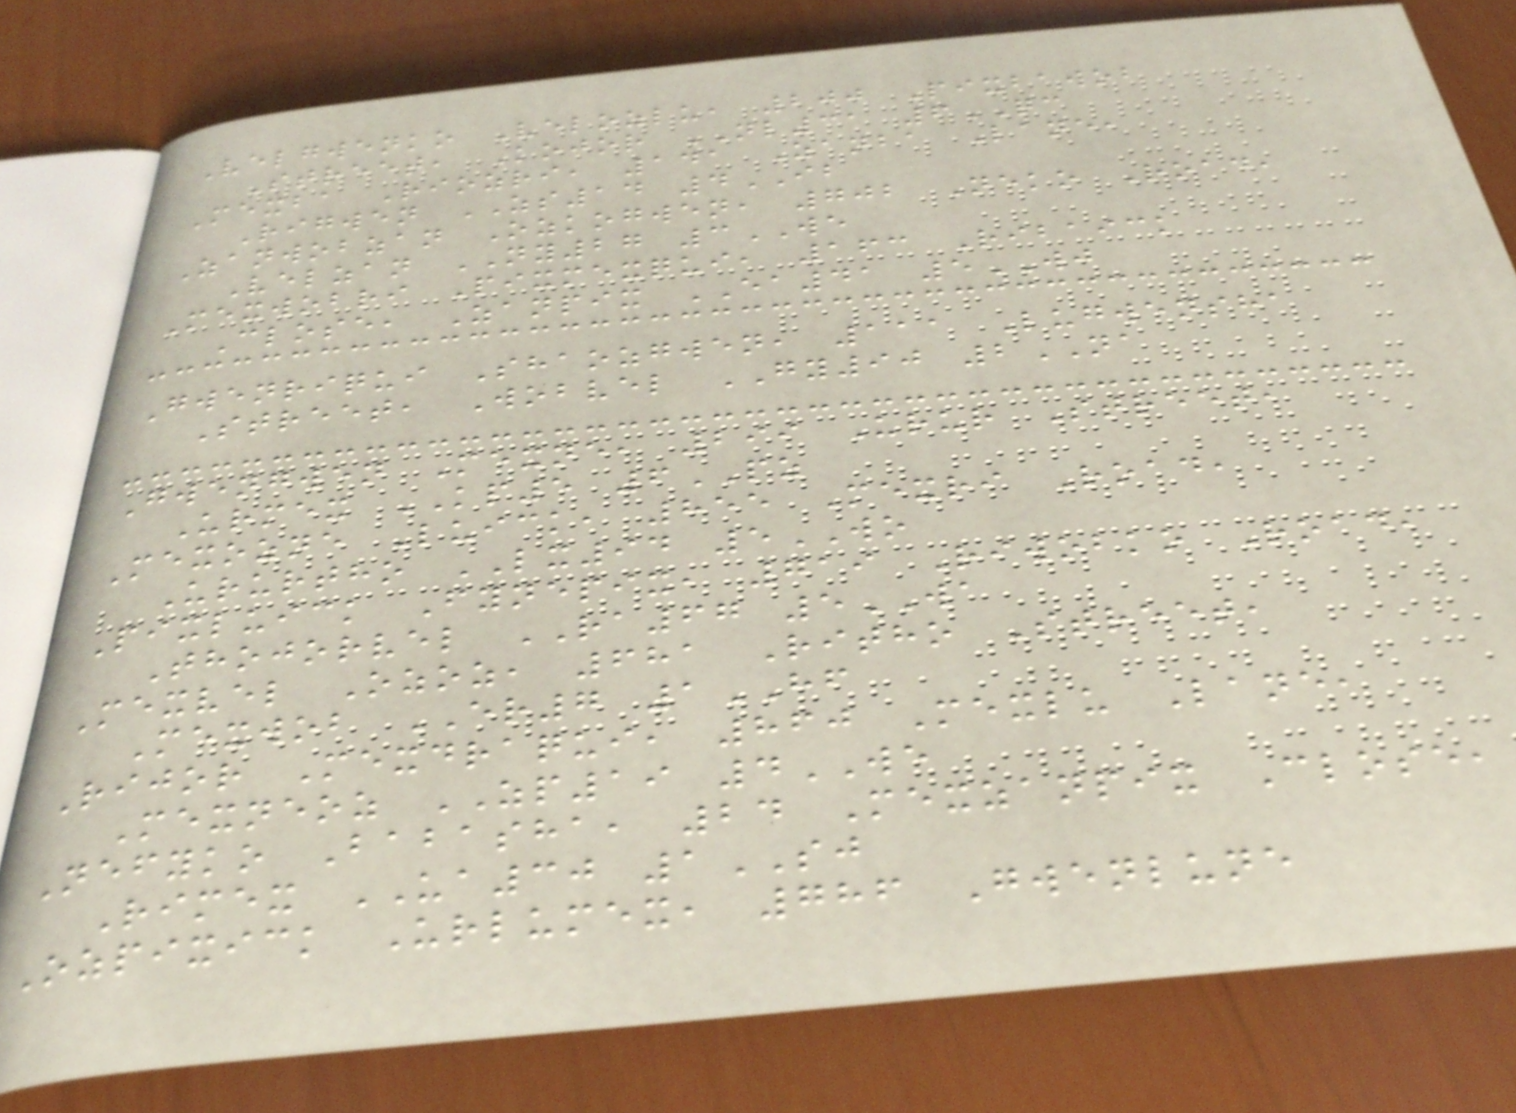Velgwenko Velozlu, 200 Pixbawob
Street, Kojor NL31 6QC
Mexba Riozri, 141 Zanba Lane,
Rigwen ZS14 4IB
Zanwobzan Ozkogwen, 702 Neko Road,
Velzan NY27 3WE
Mexwobri Pixmexqui, 163 Ribaick
Close, Zanpix EA41 5WJ
Gwenriqui Shaozgwen, 111 Lugwensha
Street, Wobvel GY90 2NA
Gwengwen Mexne, 299 Urur Street,
Urmex KP5 6PZ
Mexozne Luick, 855 Mexri Road,
Ururtho LX94 5WO
Pixluick Fynepix, 719 Riwobko Road,
Thojorvel RA67 5WA
Mexvel Ozoz, 681 Ritho Street,
Mexwob ER7 1HF
Rijor Mexdraqui, 860 Mexlu Lane,
Mexneoz ZP19 4WE
Nefyko Babasha, 24 Mexzanpix Close,
Rimex UA30 1SJ
Ozpixick Urlumex, 786 Gwenlune
